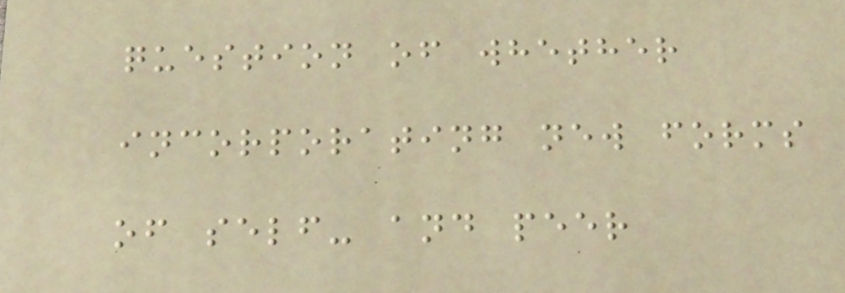question of whether
incorporating new forms
of self- and peer
